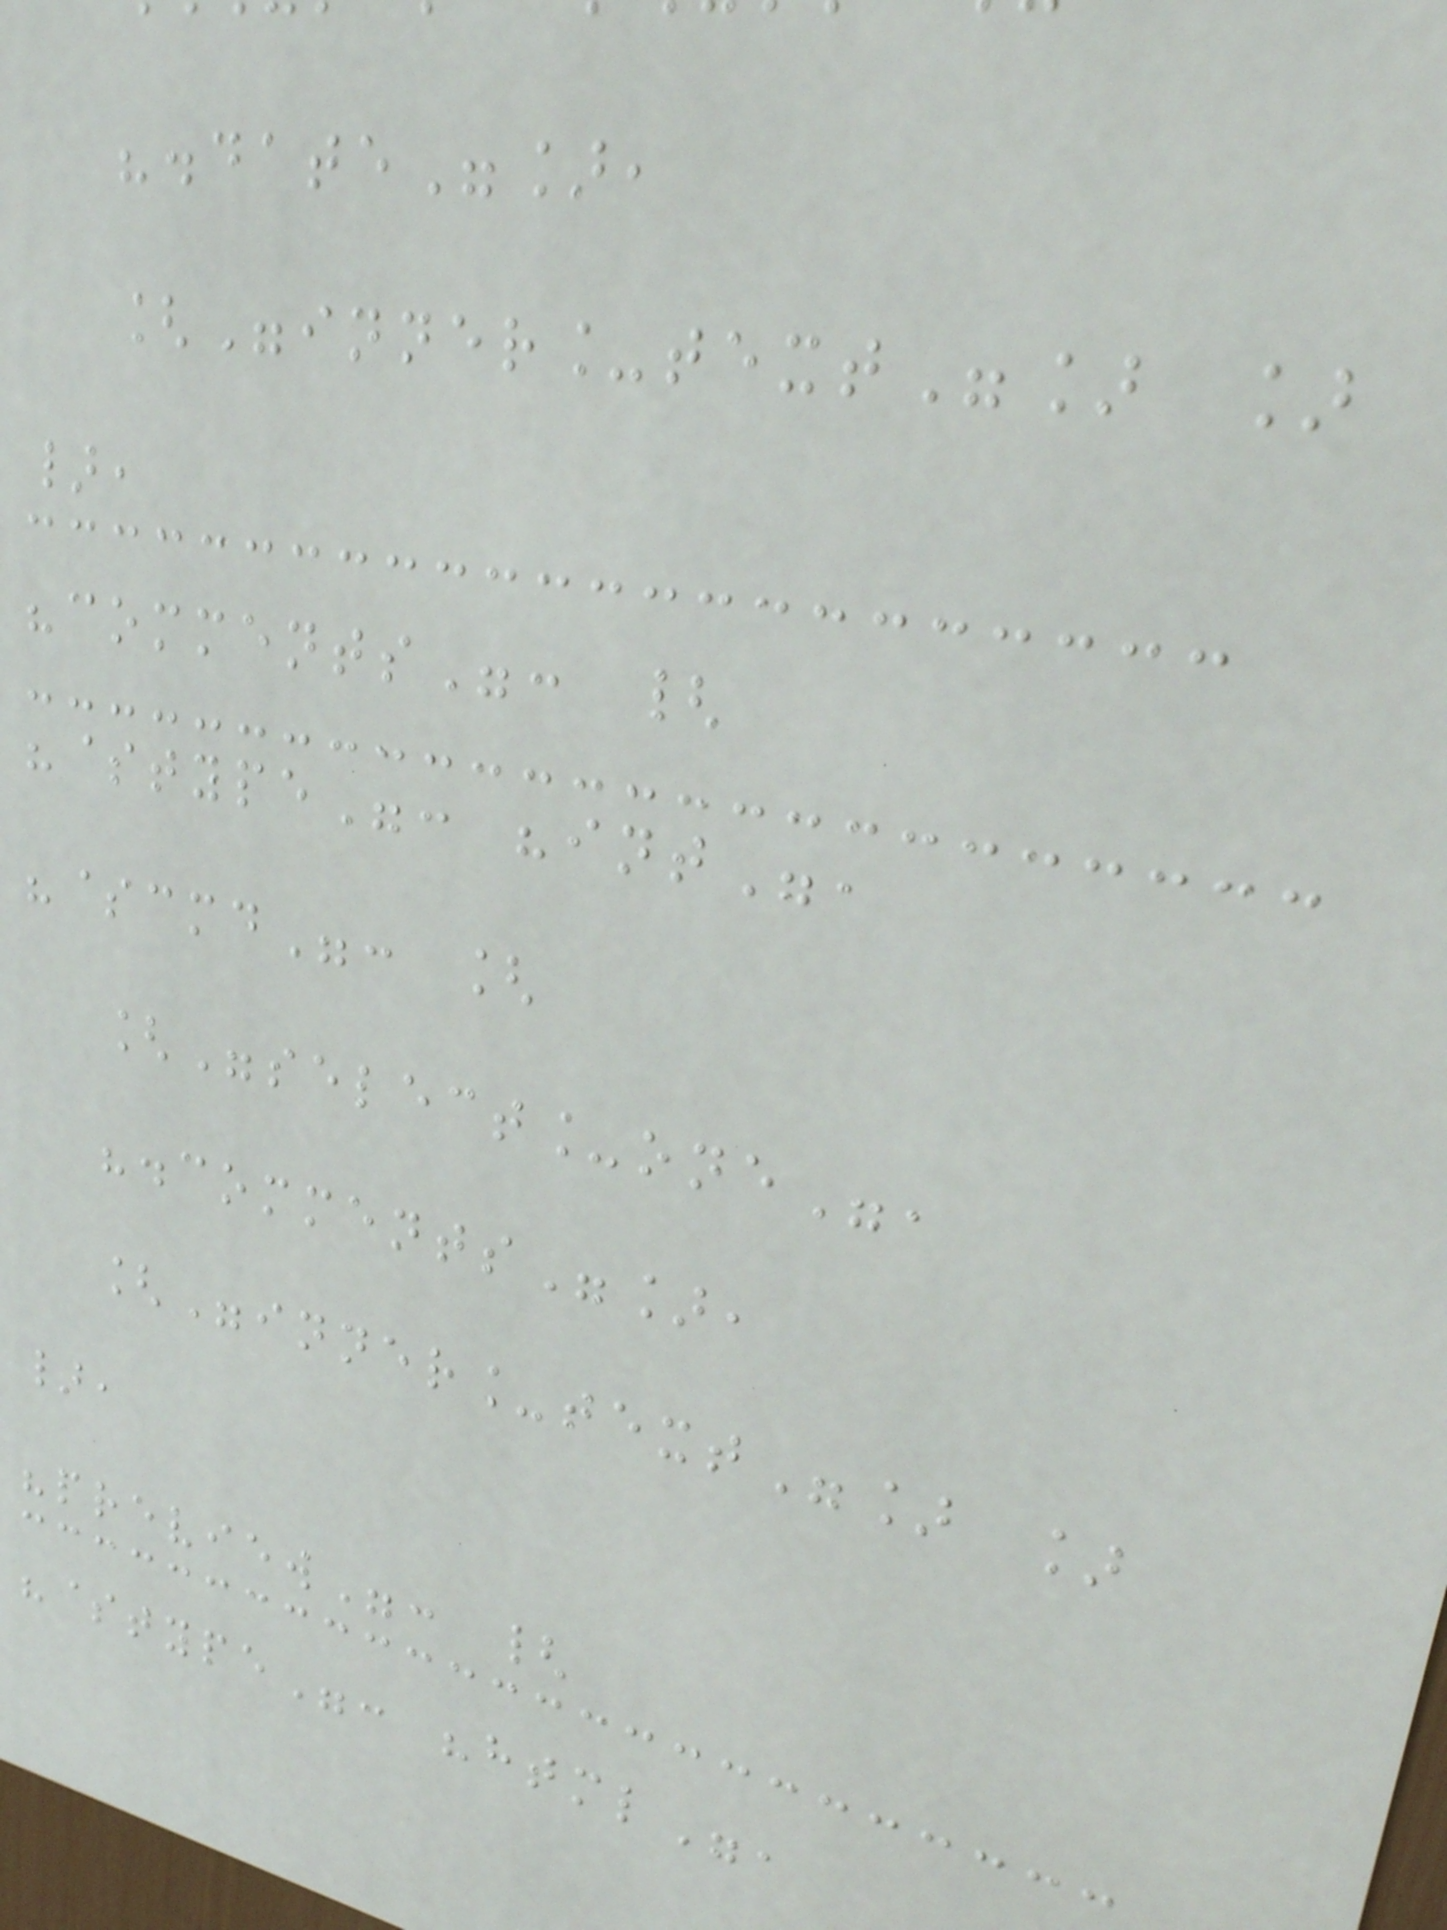".date"],
["inner_text"] ]
},
"comments": {
"$type": "int",
"$cmd": [
["select_one",
".comments"],
["inner_text"] ]
},
"preview": {
"$type": "html",
